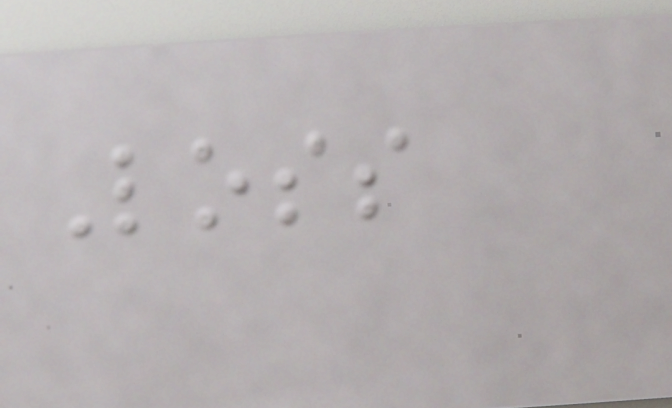Loss
